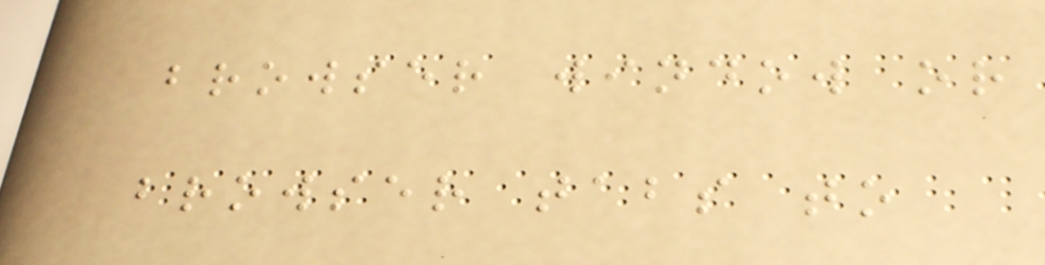browser window or
browser tabs to
